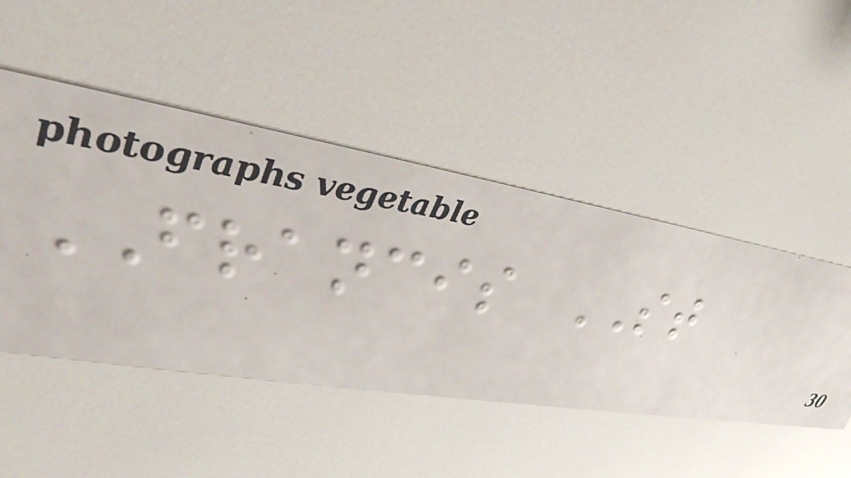FRANCIS ST
